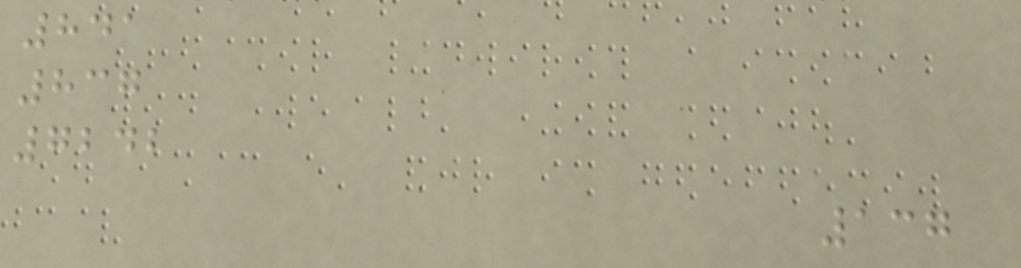841
837
7242
137
